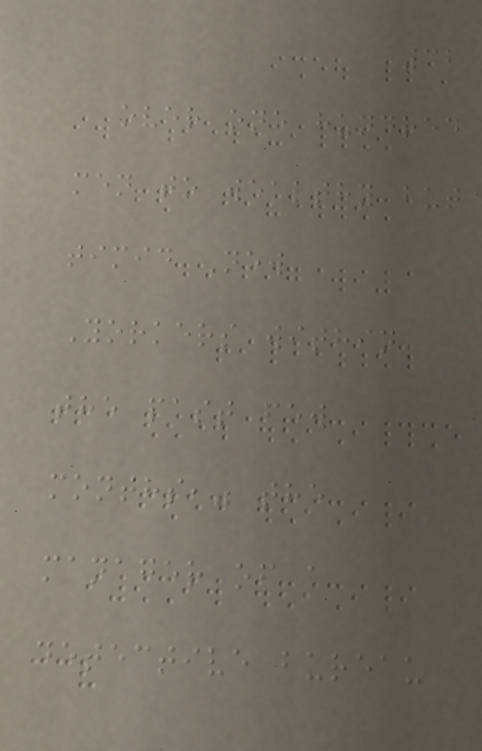32
over one hundred
men to wealthy but
timid New
Yorkers within
the past few
months," the
manager of a
detective bureau
